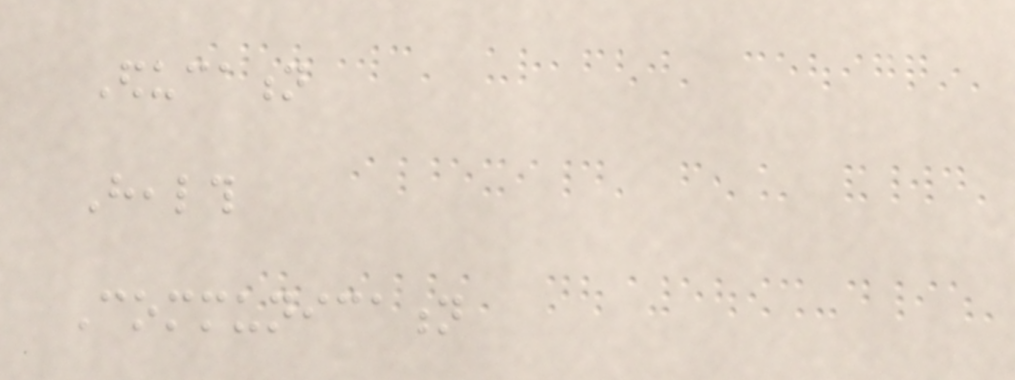Education
Health
Communication
